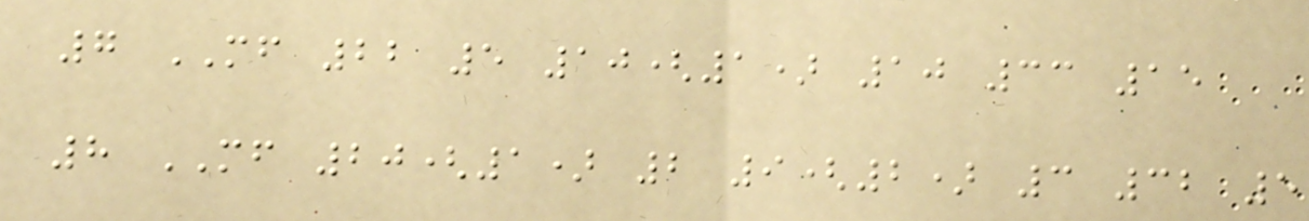7 MF 22 5 10(1) 10 33 15
8 MF 20(1) 2 9(2) 3 32 5
